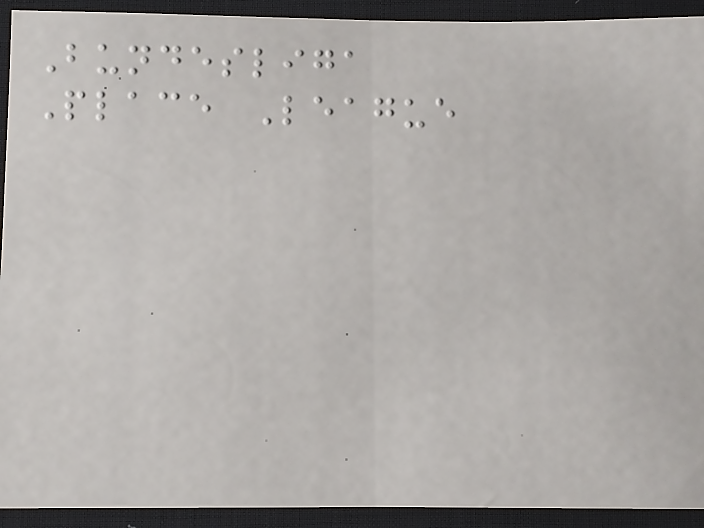Bundesliga
Place League
